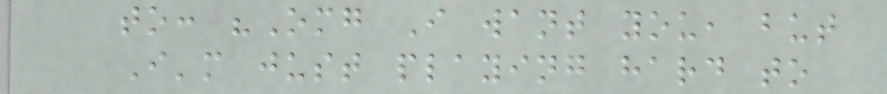to: "Omg I want you, but
I'm just playing hard to
